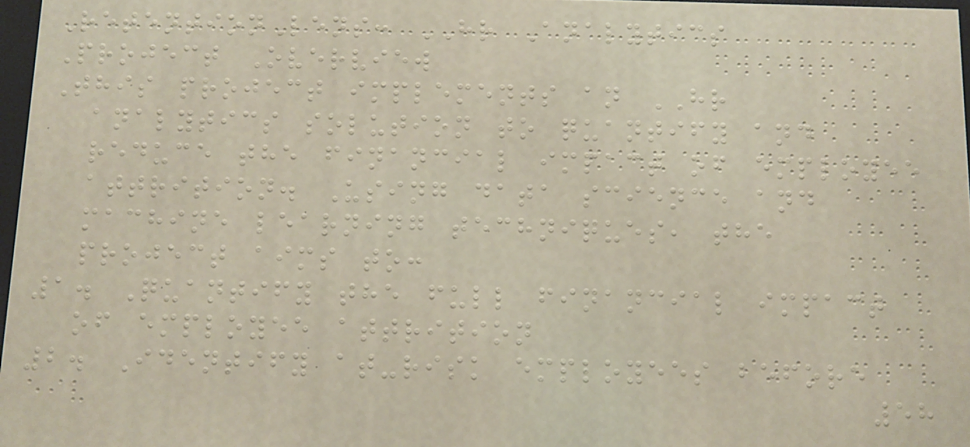RetentionLens: HR Analytics
Project Overview
This project implements an HR
analytics solution to quantify and
reduce the financial impact of employee
attrition. Using data science and
machine learning techniques, the
project aims to:
1. Quantify the full financial impact
of employee attrition
2. Identify at-risk employees before
58
